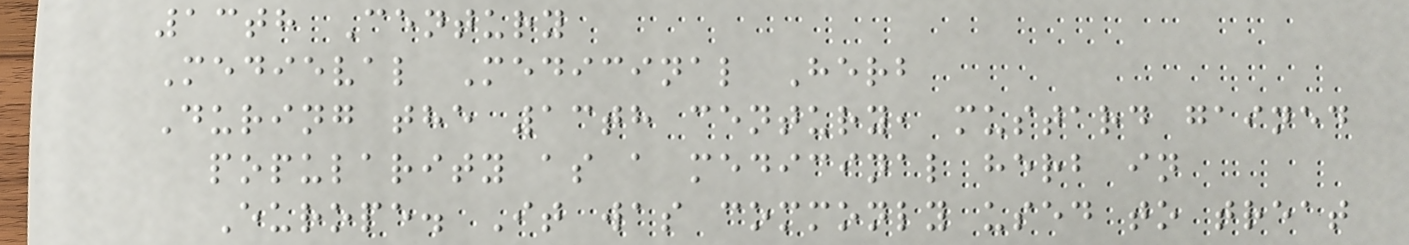13th Century
Medieval Medicinal Herb
During the 13th century, mustard gained
popularity as a medicinal herb in
Europe. It was commonly used to treat
